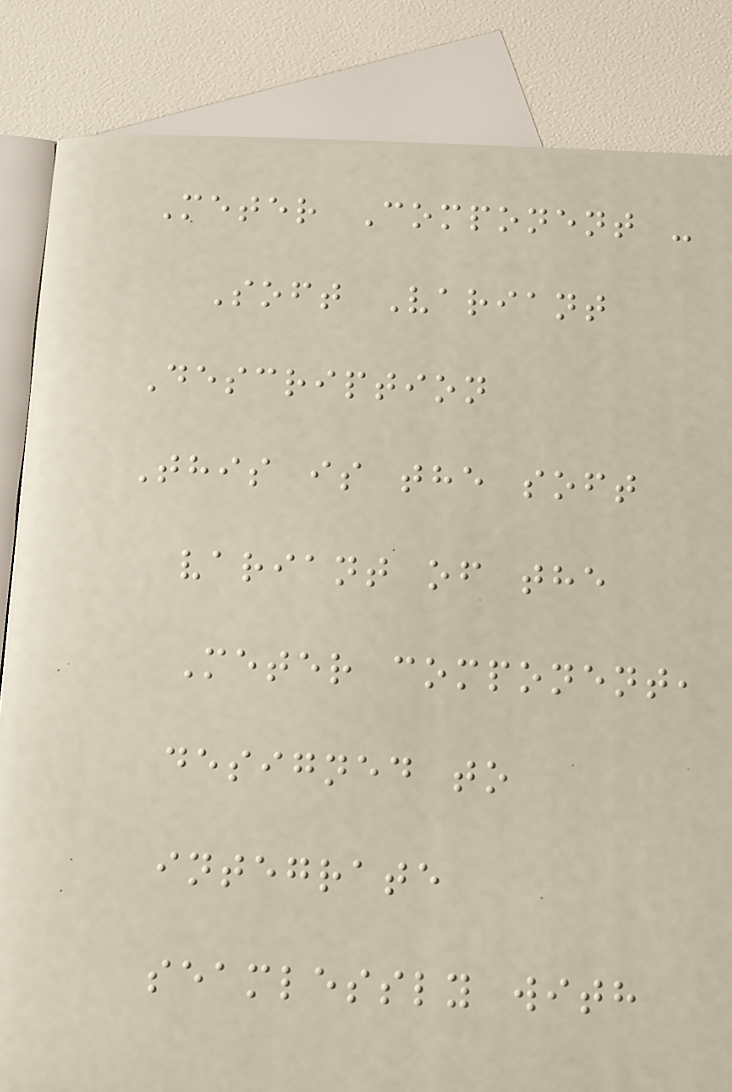Meter Component -
Soft Variant
Description
This is the soft
variant of the
Meter component,
designed to
integrate
seamlessly with
